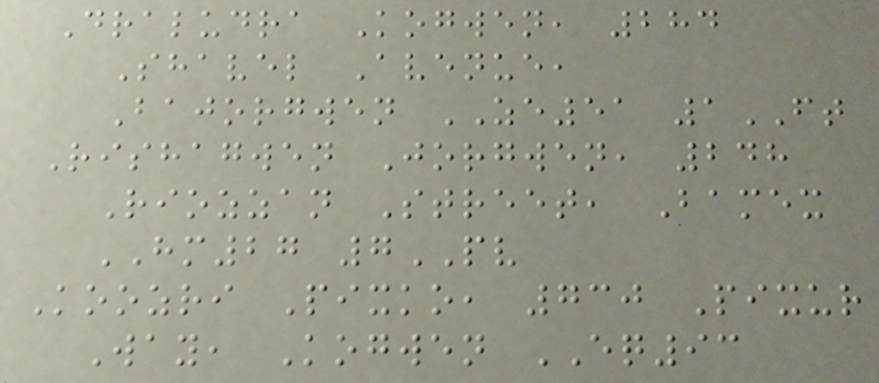Draludra Kogwen, 284
Shavel Avenue,
Bajorgwen ZE51 1FT
Rishagwen Jorgwen, 248
Riozzan Street, Bamex
HM27 7PV
Koozri Pixko, 730 Pixur
Way, Kogwen EQ93
